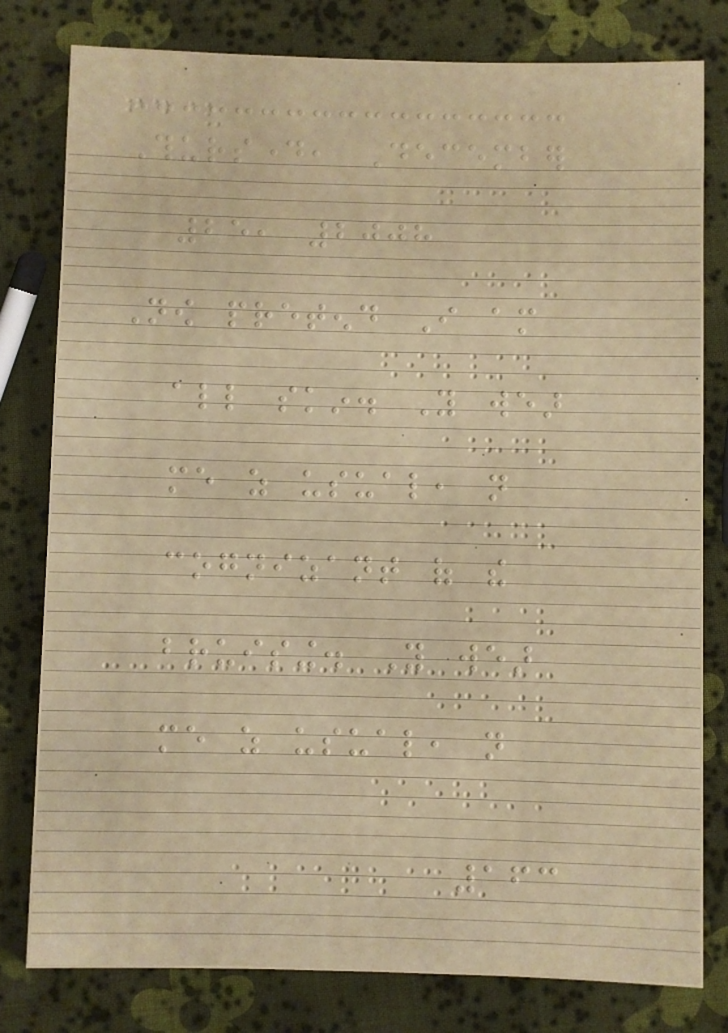Thursday, December
25, 2008
Now pretend I am
all skin. You wear
me as usual, not
cognizant of the
bruising. You wear
me as usual, not
163
